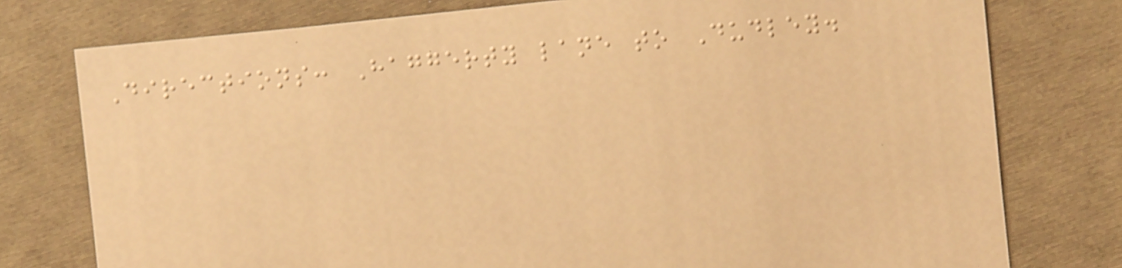Directions: Haggerty lane to Dudley.
